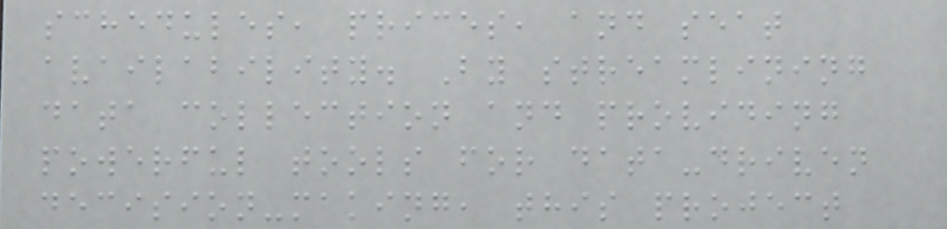schedules, prices, and seat
availability. By streamlining
data collection and providing
powerful tools for data-driven
decision-making, this project
